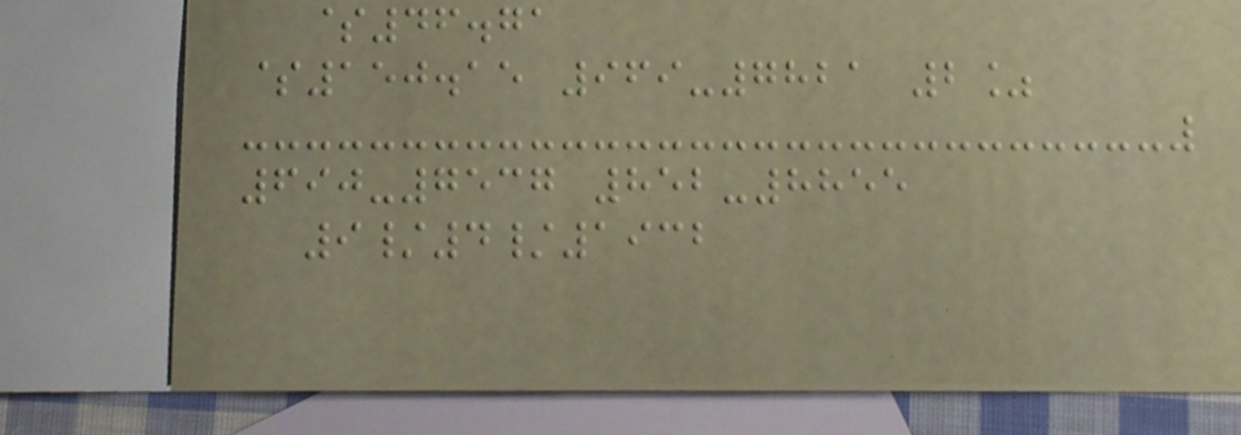$46.71
$150.15 969-7821 2%
690-7537 852-8855
9/4/1932
